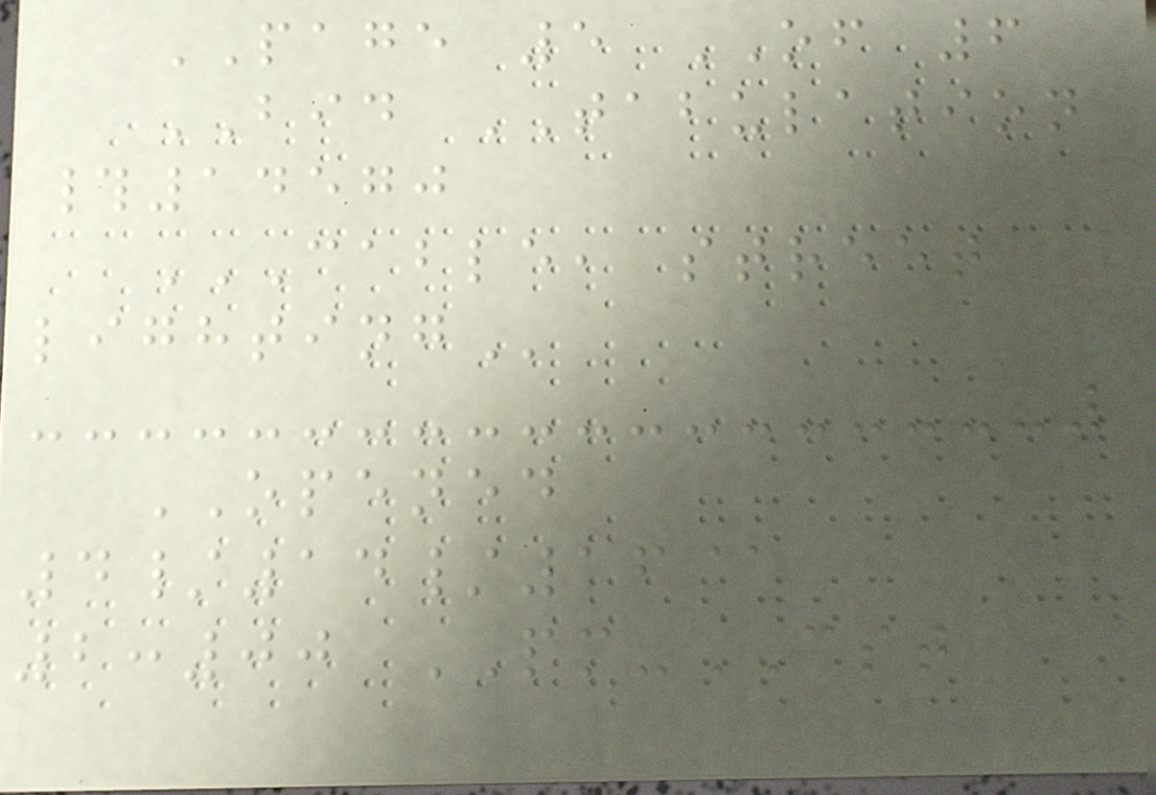PAGE 5 OF 6
BID TABULATION
#14570
CABLE, STREET
LIGHTING
OPENED
4/14/16@
2:00 PM-CST
